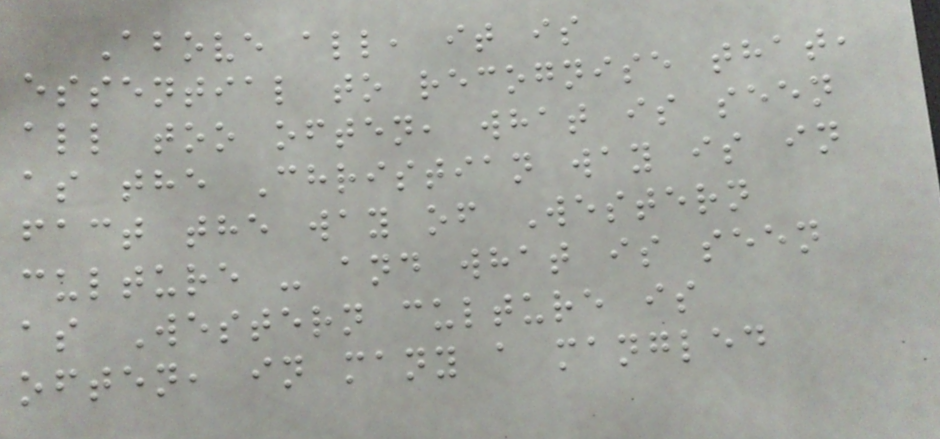Above all, it is
essential to recognise that,
all too often, what is seen
as the Christian way is in
fact the way of Western
culture - and what is seen
as Western culture is
often, in many a mangled
